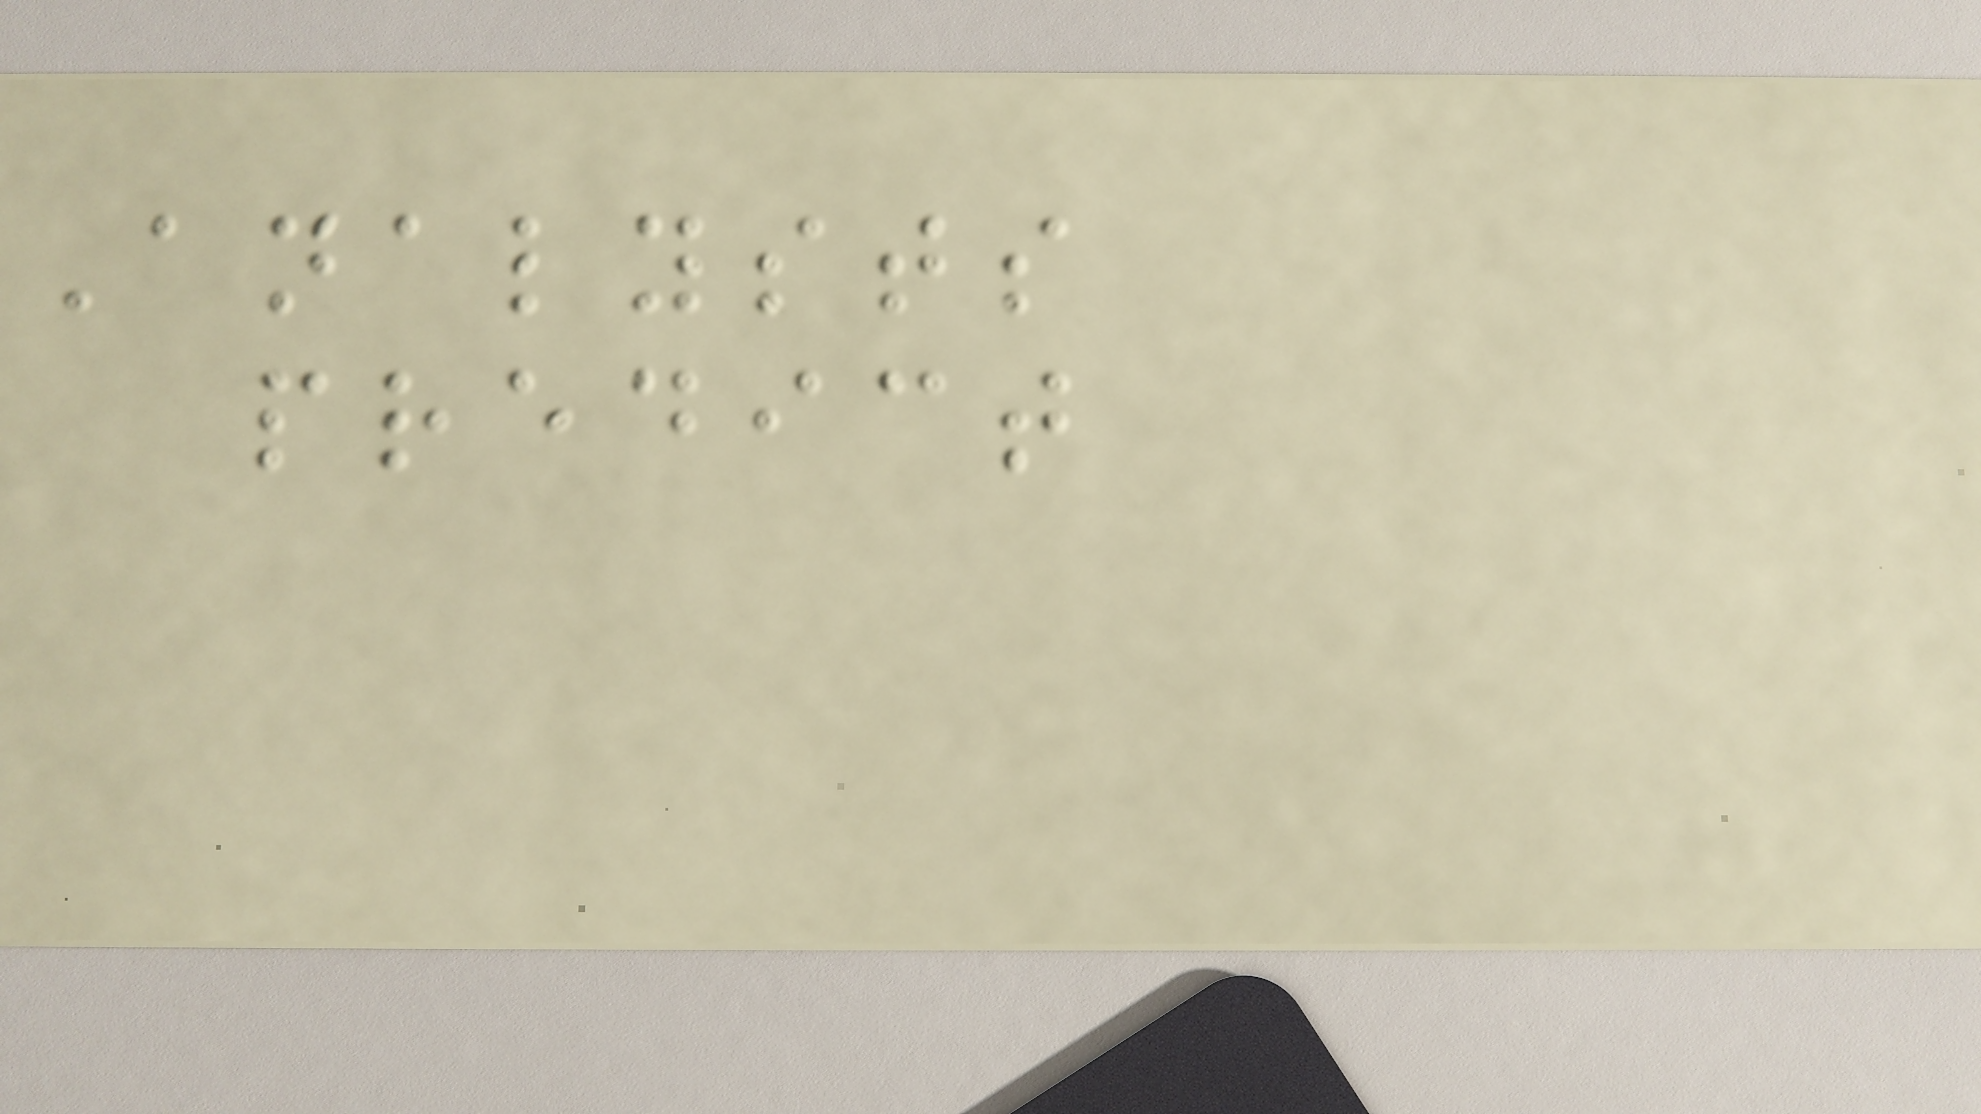Analysts
predict
